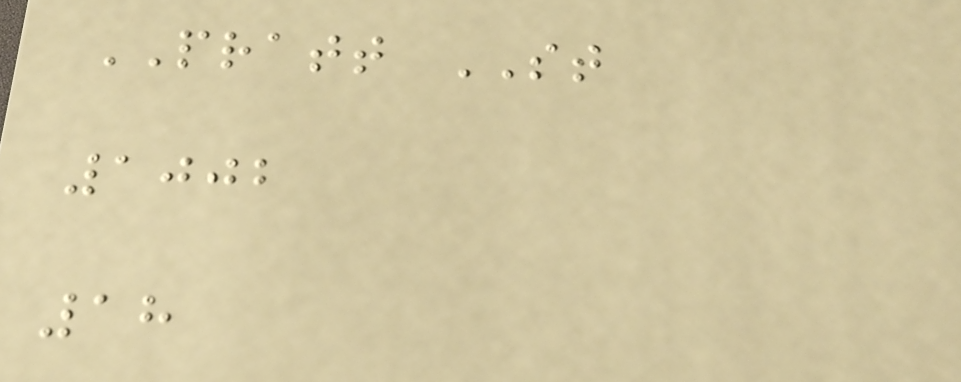PRATT ST
1002
18
